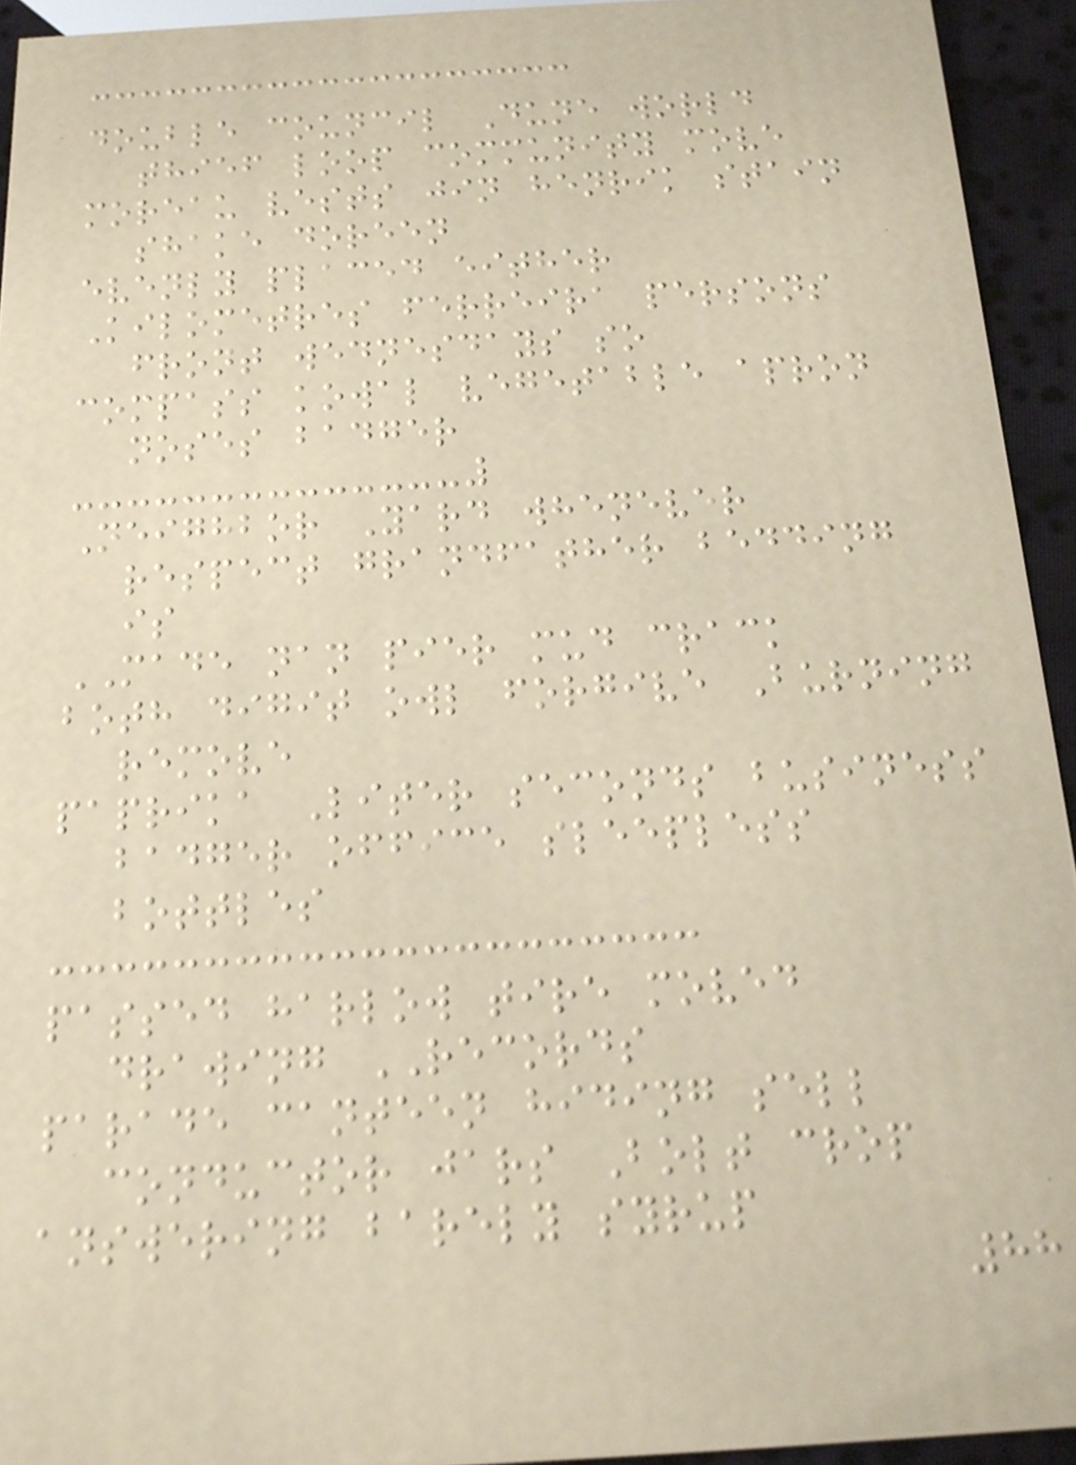double council Dune world
thief loop community move
moreau vests jin henrik stain
shake doreen
evenly placed either
Kilometres ferreira persons
front wednesdays so
compass kowal vegetable apron
noses badger
Neighbor Yard whenever
respect grandfather bedding
is
MADE nan pier mud crack
both digit owl forgive Burning
remove
paprika Liter seconds business
badger office sleepless
bottles
passed harlow tire moved
drawing RECORDS
parade canteen hiding sell
conductor jars Bolt crop
answering barely syrup
88
